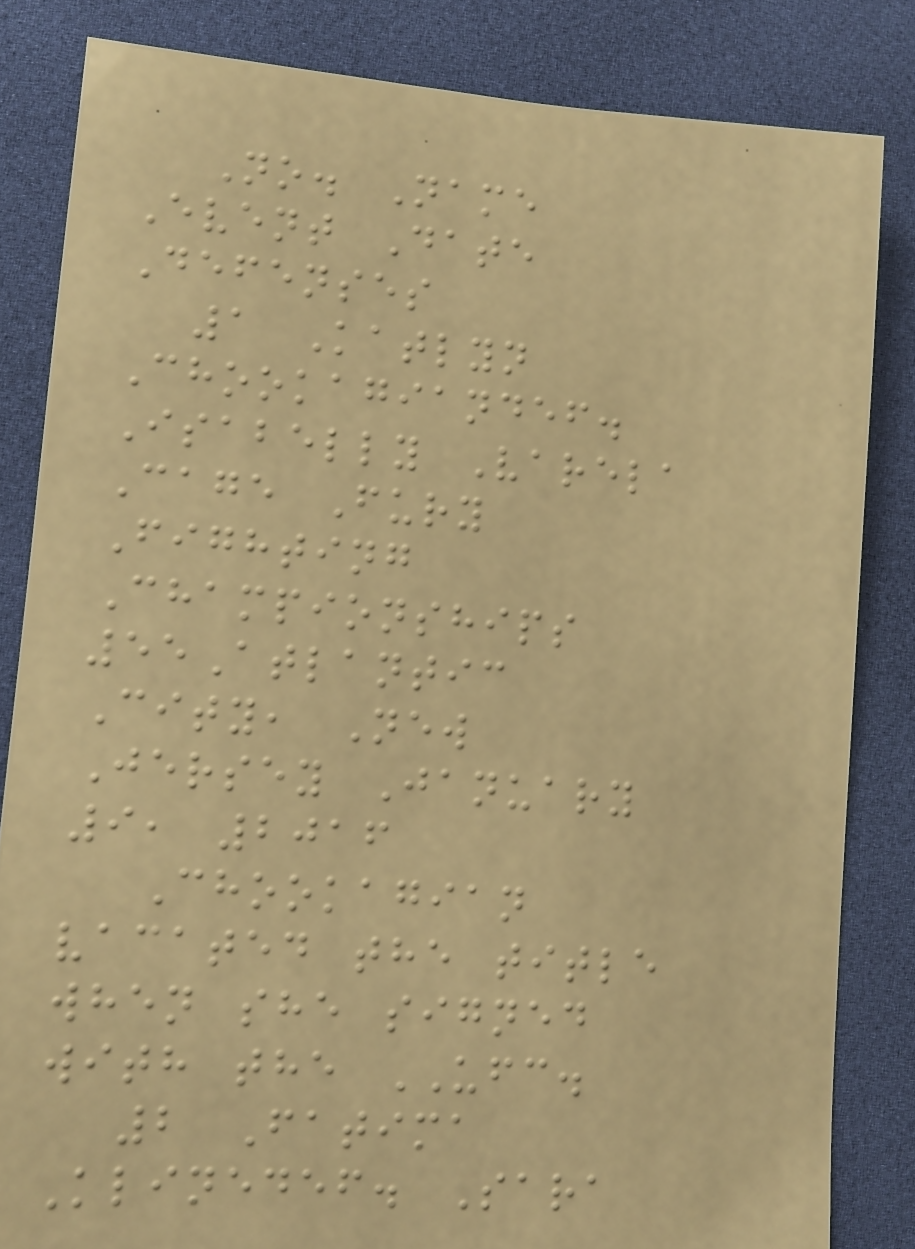No. Name
Event Date
Defenses
1 Katlyn
Chookagiandef.
Isabelly Varela
Cage Fury
Fighting
Championships
55Atlantic
City, New
Jersey January
9, 2016
Chookagian
vacated the title
when she signed
with the UFC.
2 Fatima
Klinedef. Sara
